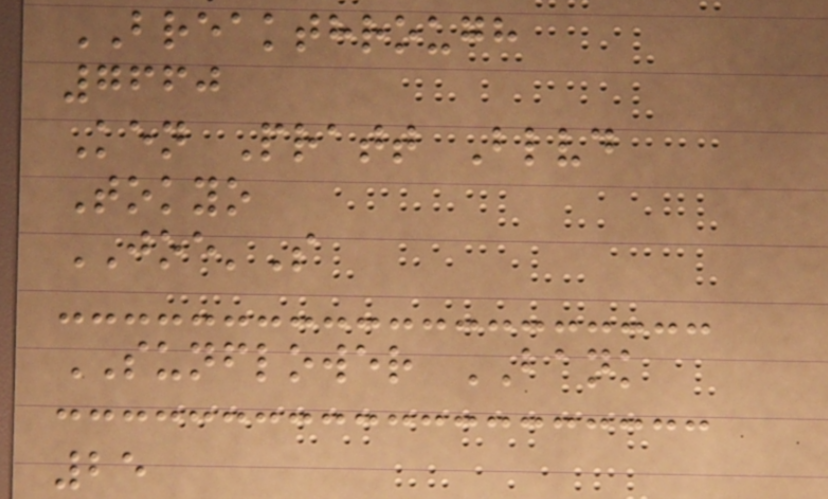BREAKTHROUGH
7660
Ken Pratt Blvd
Tokyo
JOE'S
SUNFLOWER BANK
25
